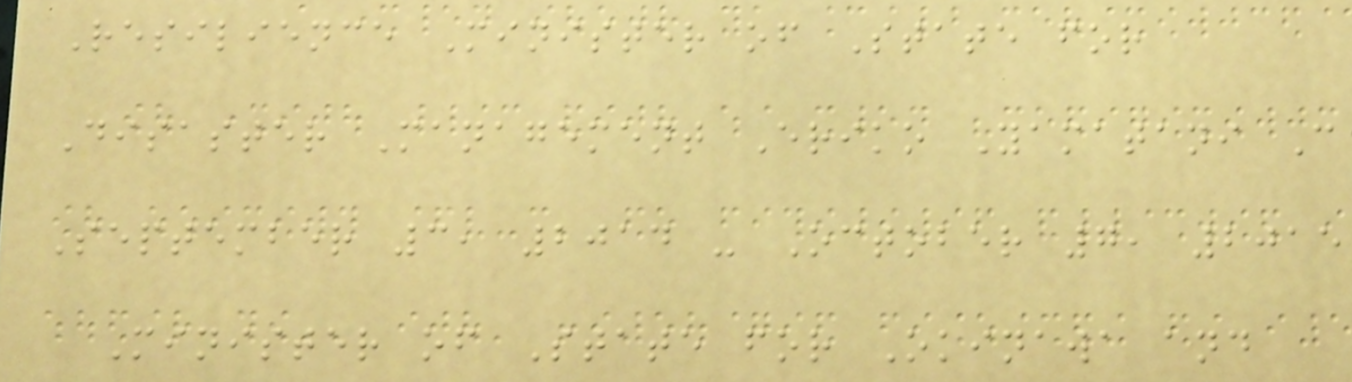Resilience Minister of State for
Disaster Management Eriko Yamatani C
September 3, 2014 - October 7, 2015
Minister of State for Okinawa and
